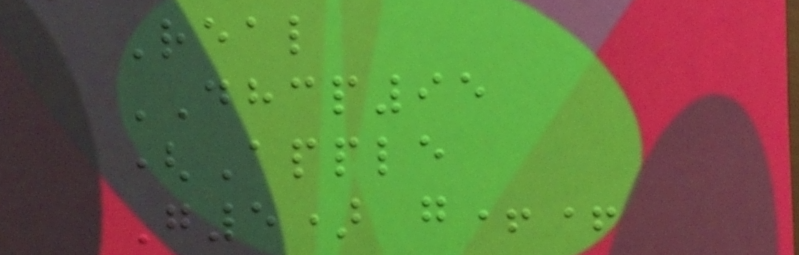Real
DHCP95
(Apple
G5) g++
